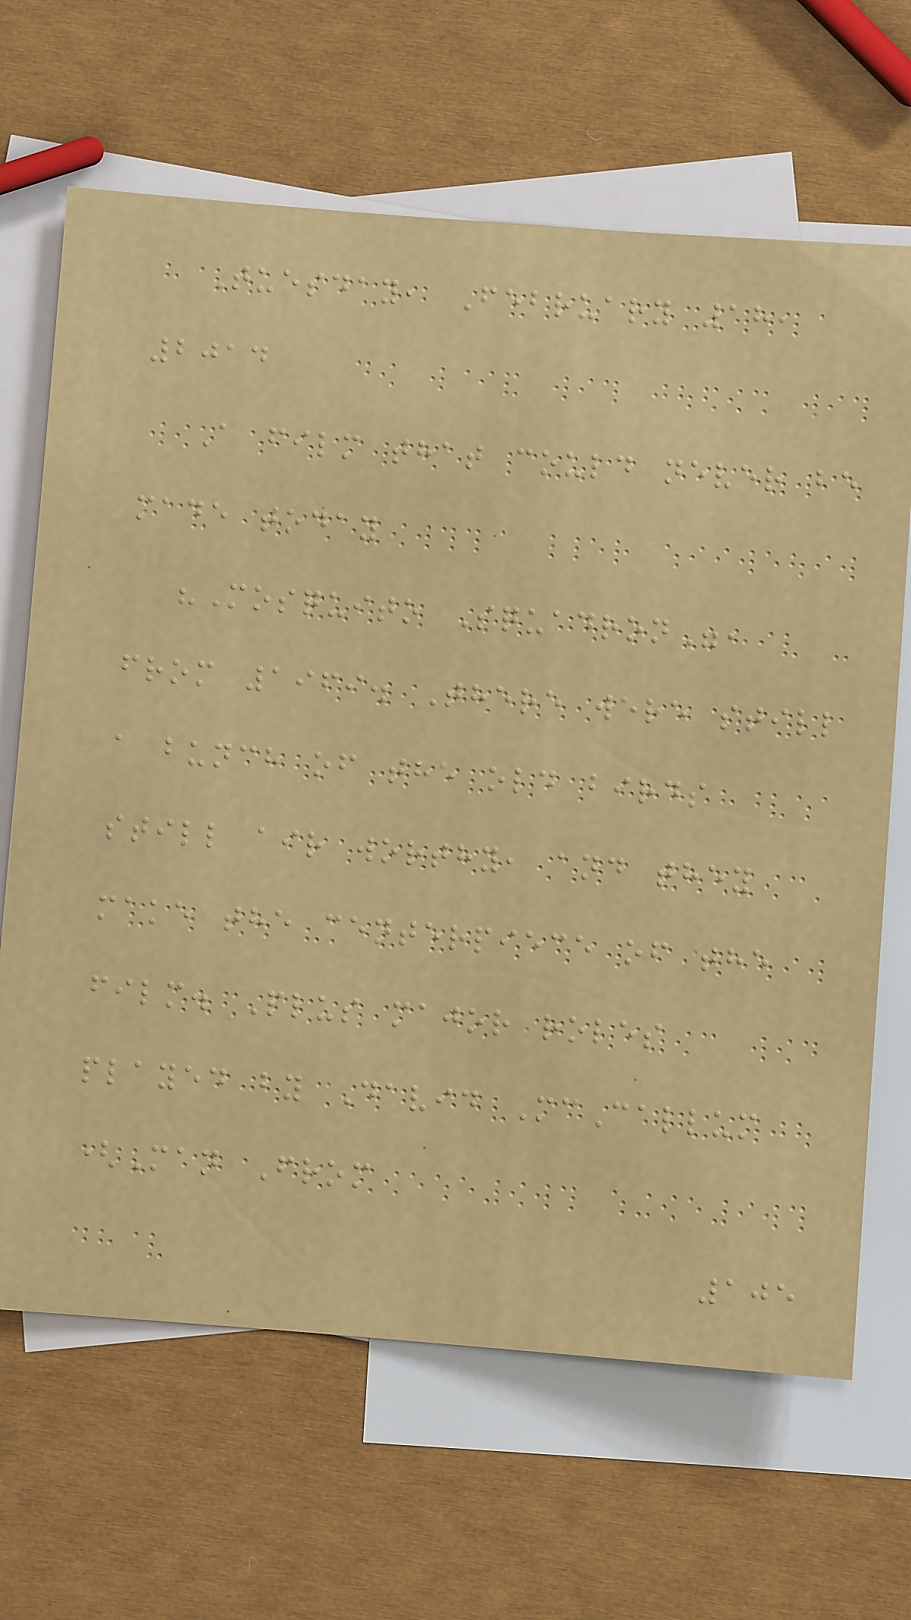Tuesday, February 18,
2014
A film that could never be
made today
"Mosquito Squadron",
from 1969. There were still
a bunch of the old birds
still air worthy, and they
make the centerpiece of the
film. Plus major roles
played by David McCallum
(Man From
105
